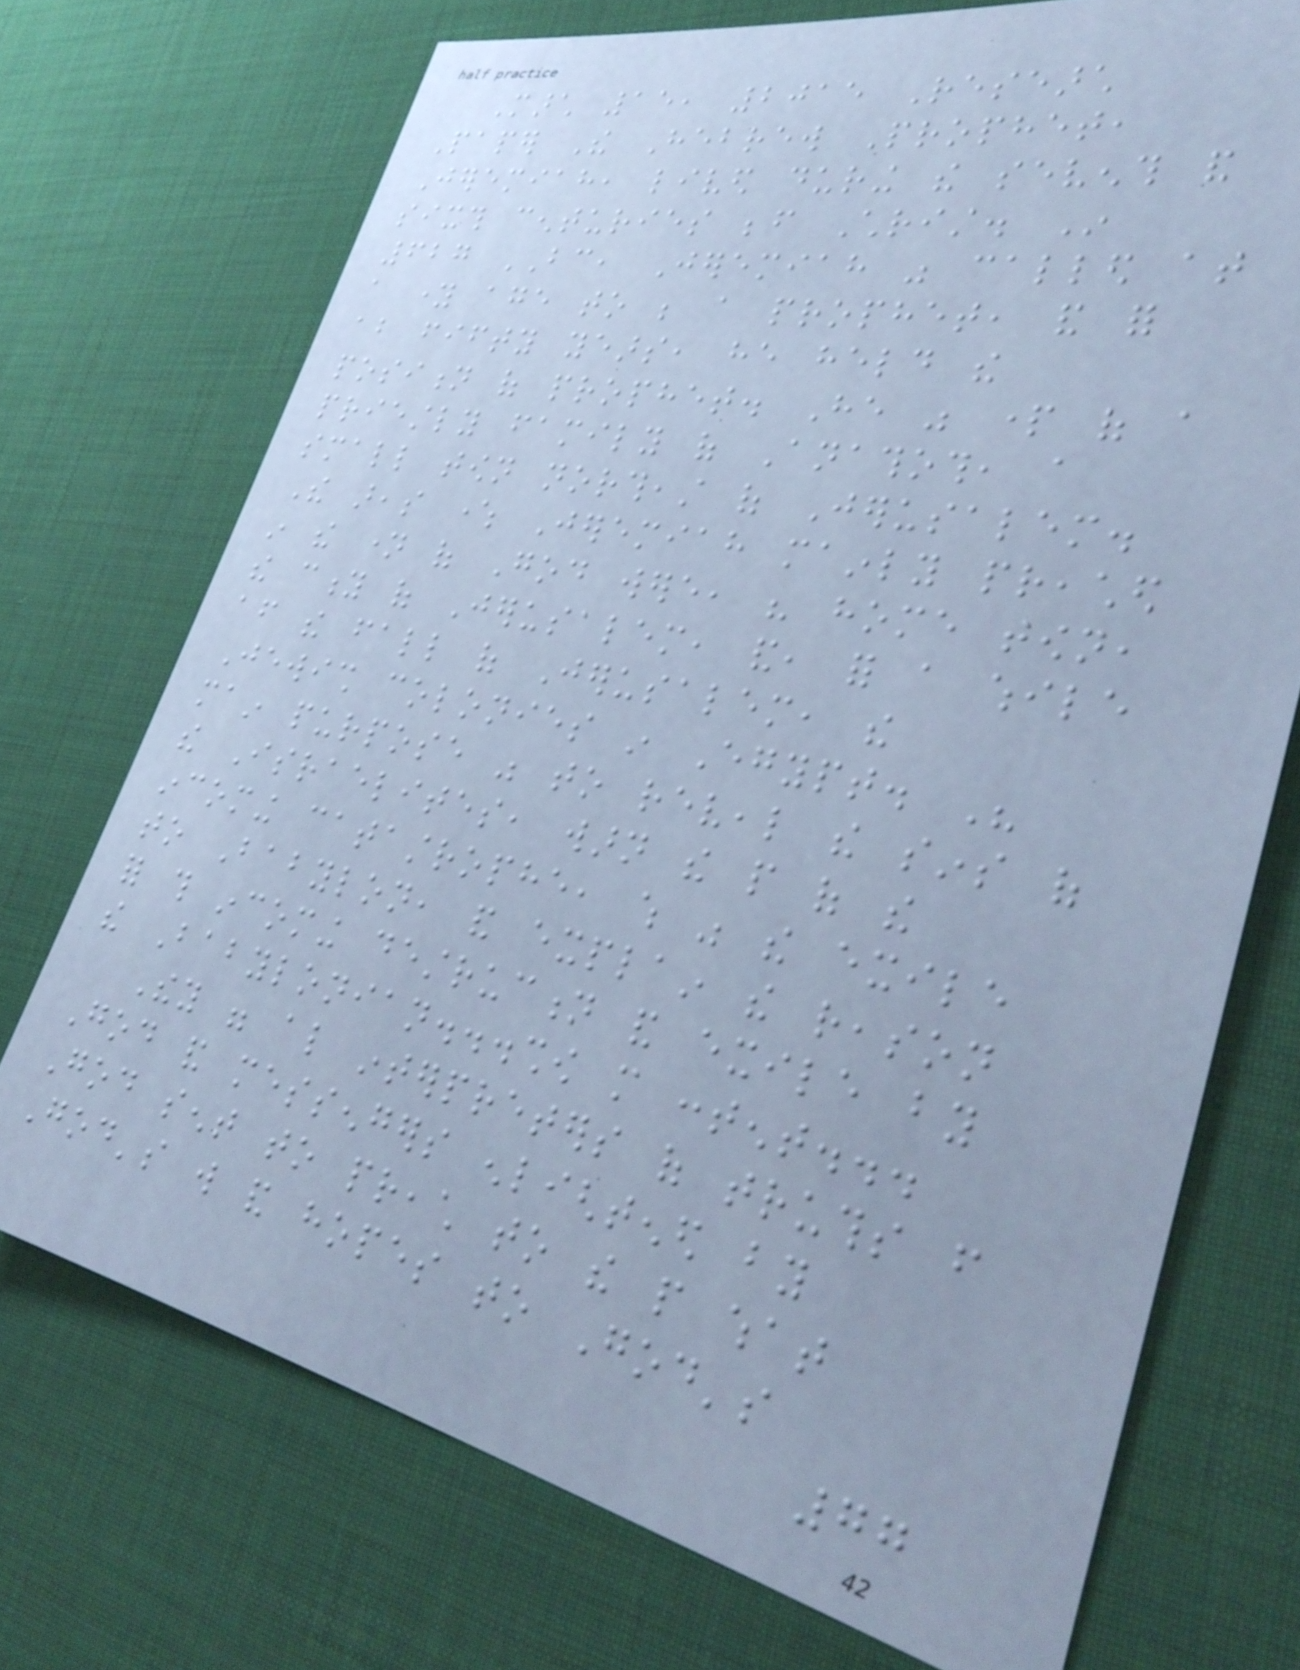March 15, 2015 Research
Paper The Hebrew Prophet,
Jeremiah, lived during the seventh and
sixth centuries before Christ. In
627 BC, Jeremiah was called at
a young age to be a prophet, and for
about fifty years, he held the
position of prophet. He was part of a
priestly family of Anathoth, a
small town northeast of Jerusalem.
The areas where Jeremiah mainly preached
in the name of God were, his home town,
the city of Jerusalem, and, for a while
after the fall of Jerusalem, the
Jewish colonies in Egypt. His
main purpose was to reveal the sins of
the Israelites, warn the people of the
incoming catastrophe, which was the exile
to Babylon, and explain the reason
for this incoming destruction and exile by
the Babylonian...show more content...
They were also interpreters of truths from
God and messengers enlightened by
God sent to preach to the people what
God's will and hopes to God's
77
